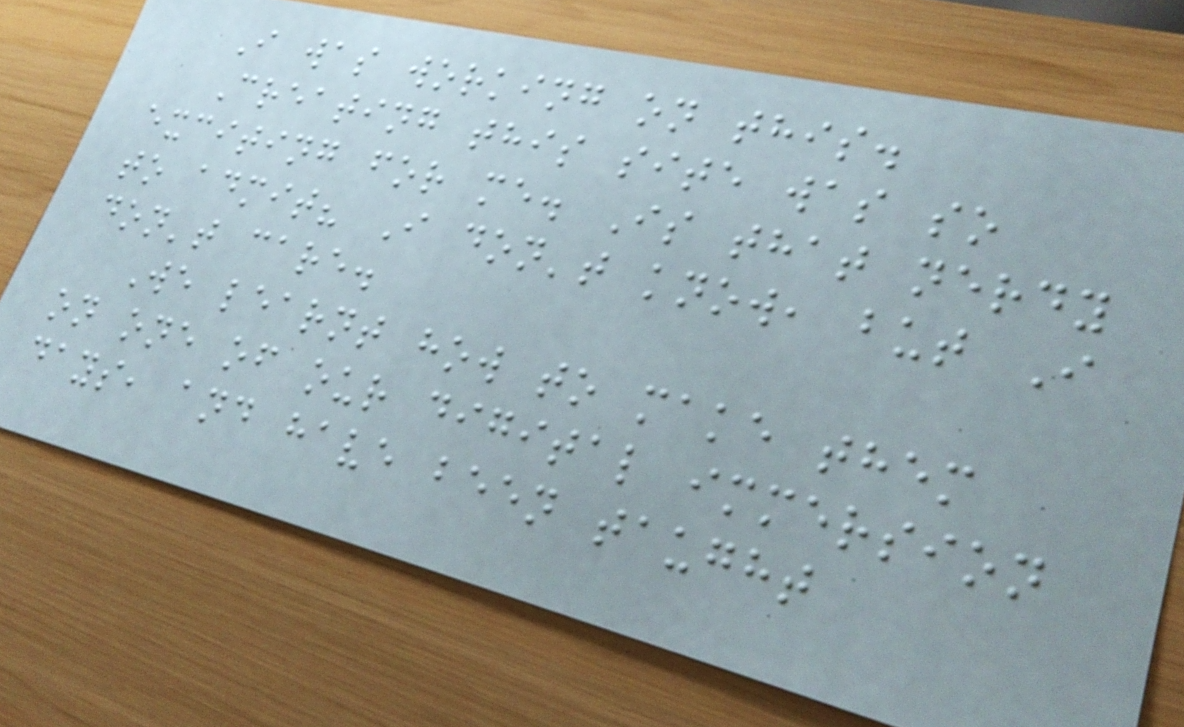I was working on this.
Creating this site was so
exciting for me. Is that nerdy
to admit? I don't know, but I
don't care.
We learnt how to make them
on one of our digital immersion
days, and have been taught
